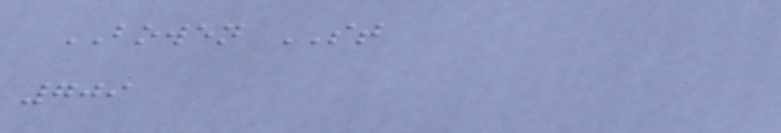BOWEN ST
709
